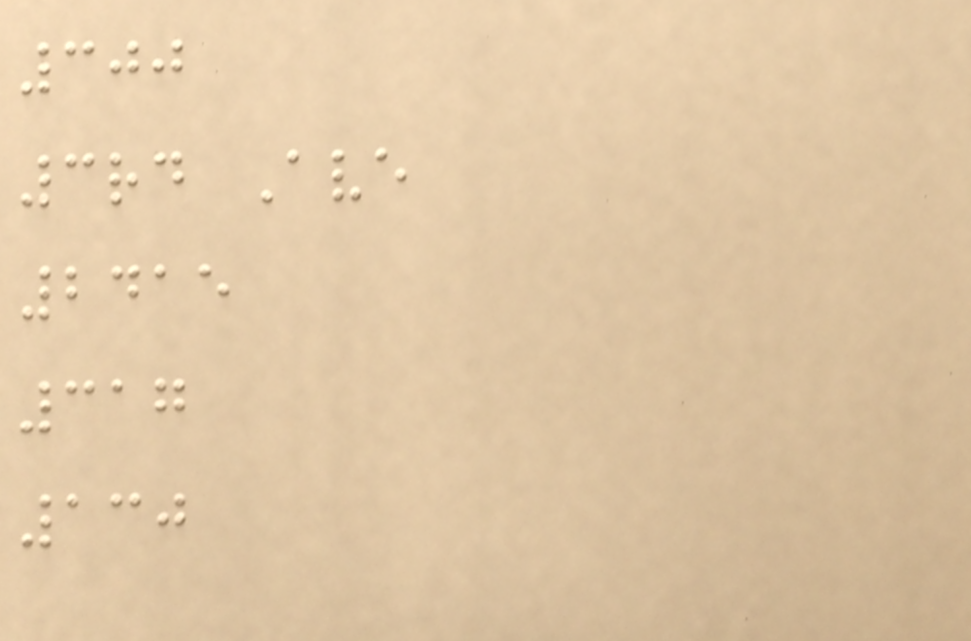300
3rd Ave
2415
317
130
